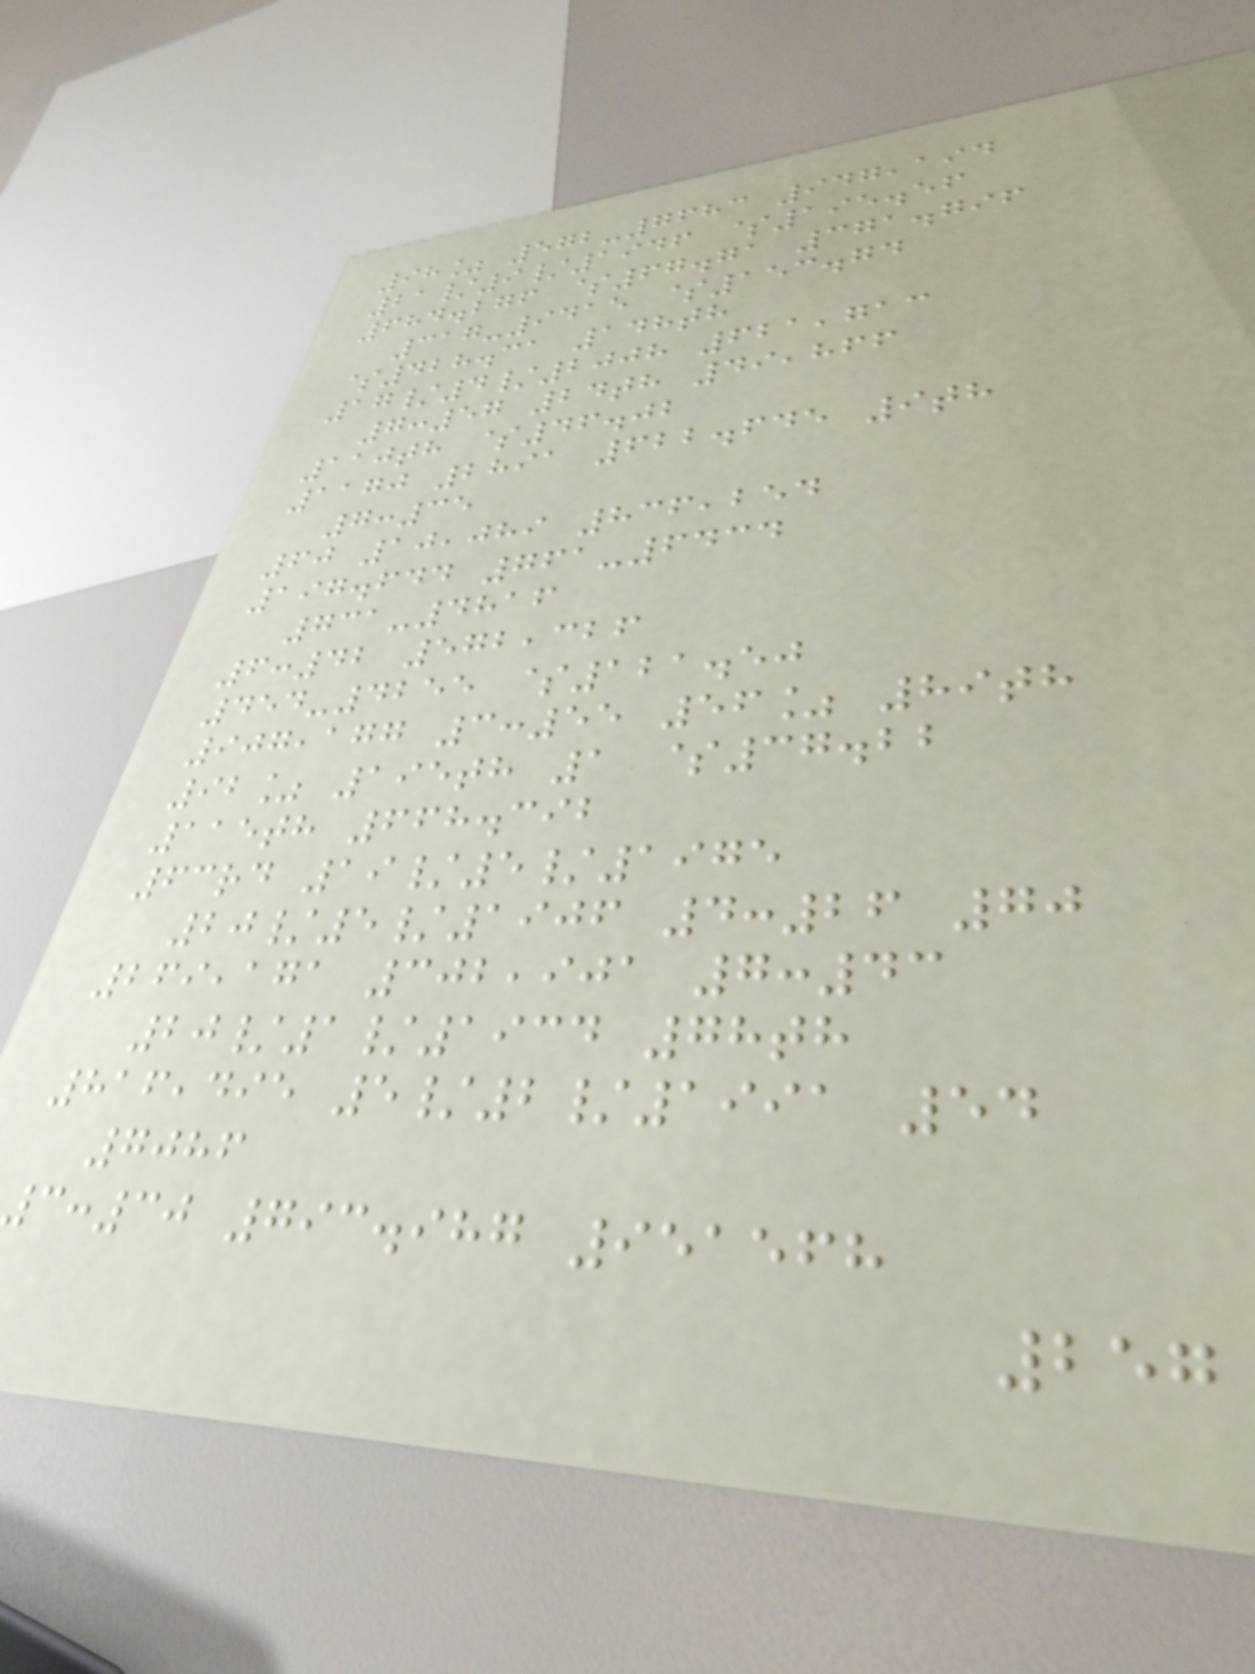98% 572-7683 947,194
21/9/1946 $195.56
684.276 $67.71 371.796
317-9415 $153.74
$428.31 148th
17/4/2008 621,713
7:57 24th 49,866
110th $46.02
1170 2891 622.645 9th
7:35
60 10,089 836,254
197.644 761-6434
731-4816
6:42 572,326
454-4255 $121.50
907,177 3:55 56% 89th
92% 195th 1 $37.22
115th 668.392
63rd 19/5/1975
20/5/1906 4:26 70
269,171 302,901 7:43
20/1/1934 78th
816,495 5/2/1991 54
7086
:30 793.987 951568
257
